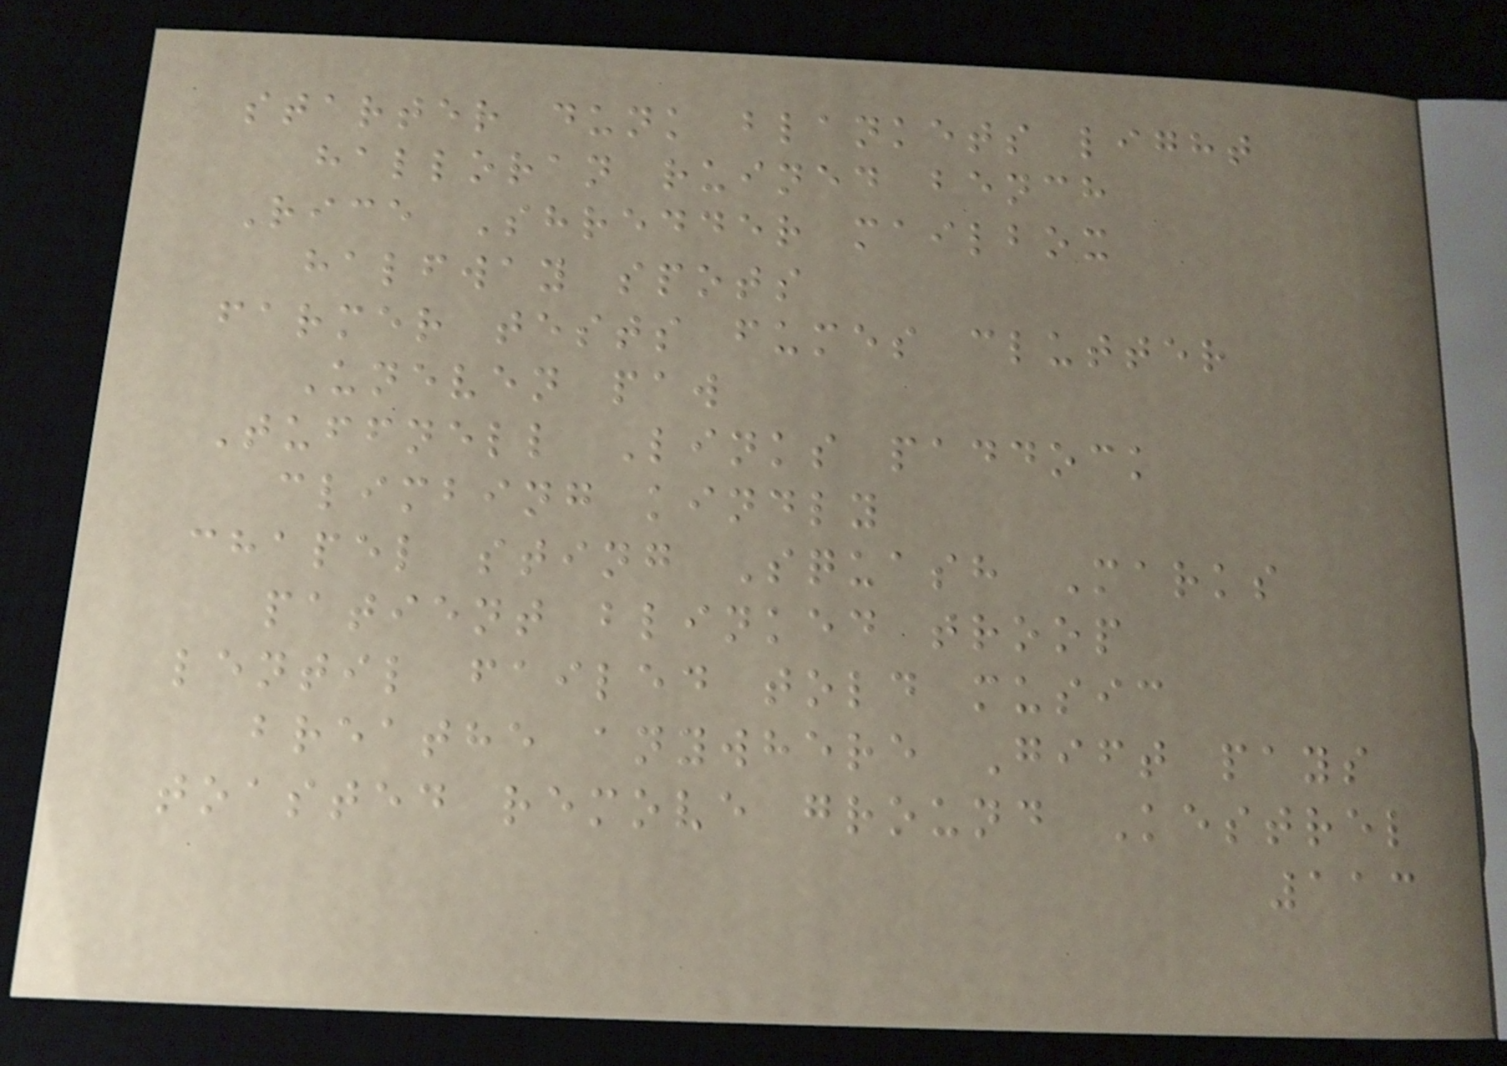starter dunk blankets light
halloran ruined bench
Rice Shredder mailbox
halfway spots
farmer tests fumes clutter
Uneven paw
Tuffnell Links paddock
climbing kindly
chapel sting Squash Marks
patient blinked troop
lentil failed told music
breathe anywhere Gift pays
toasted remove ground Kestrel
113
